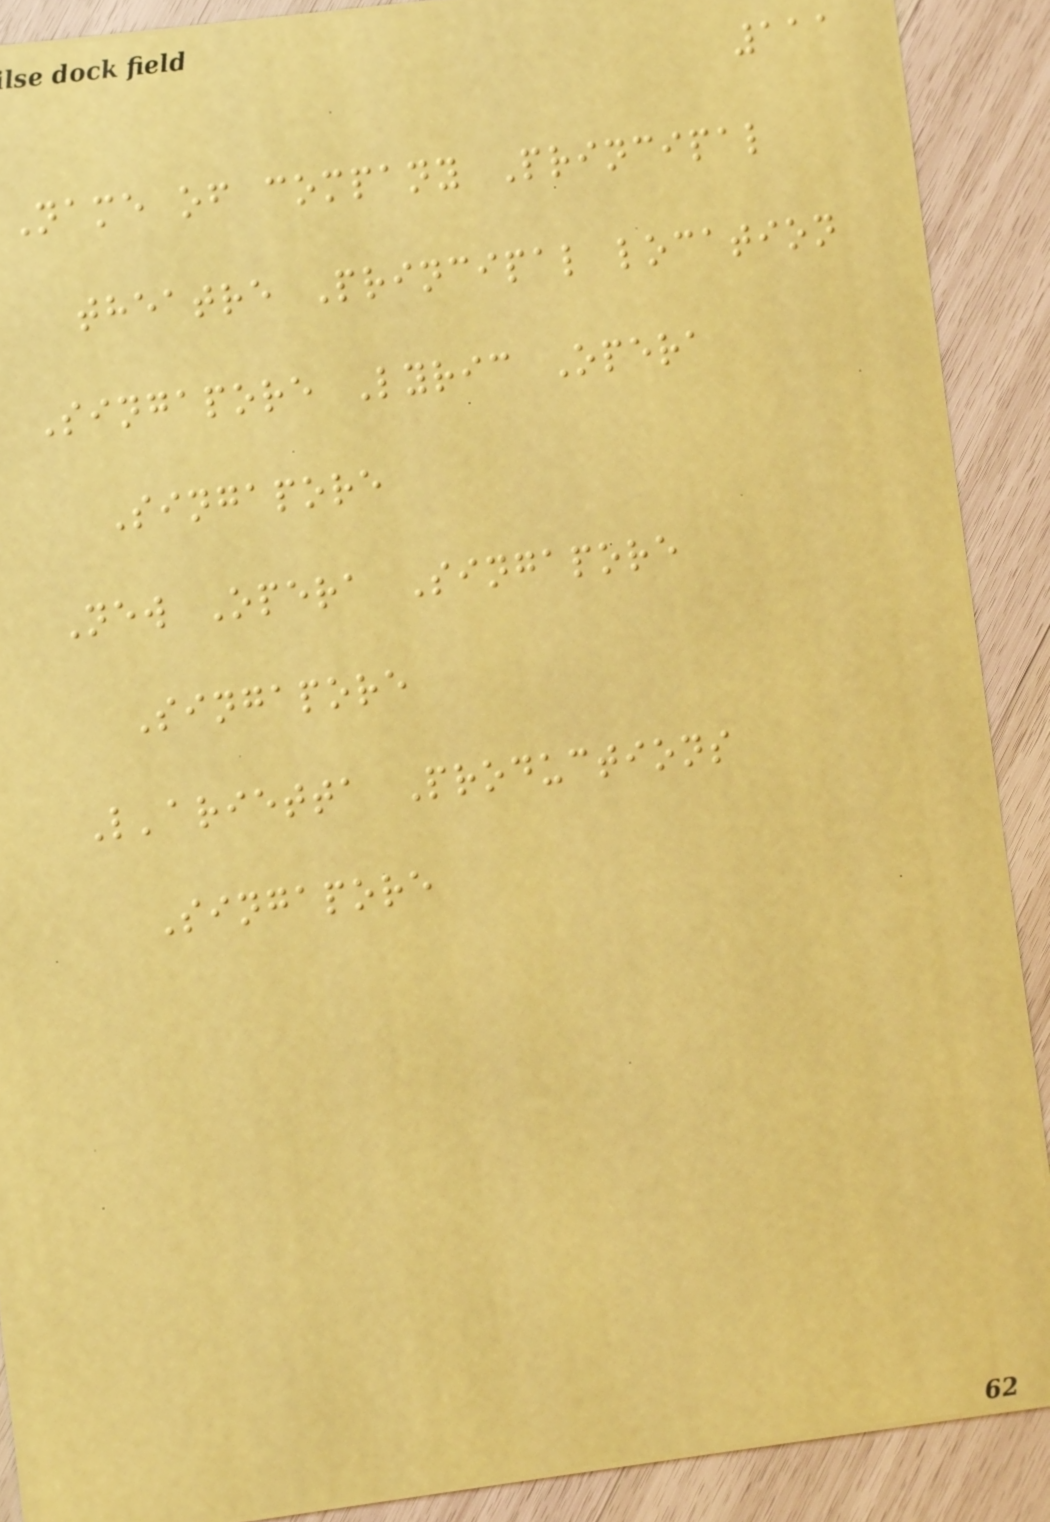111
Name of company Principal
theatre Principal location
Singapore Lyric Opera
Singapore
New Opera Singapore
Singapore
L'arietta Productions
Singapore
